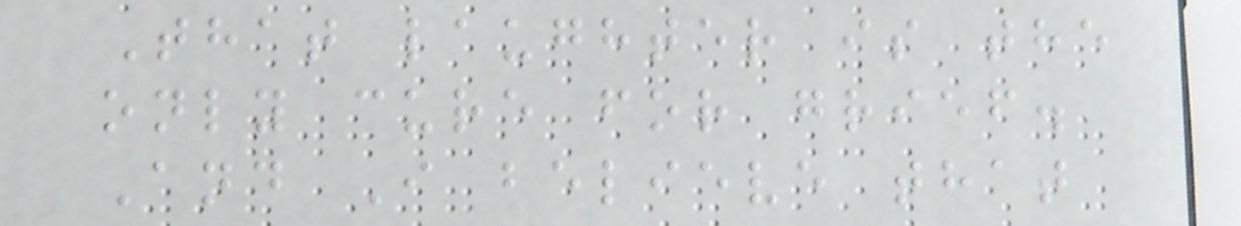That laughter is the
only cure for grief.
And I believe that
